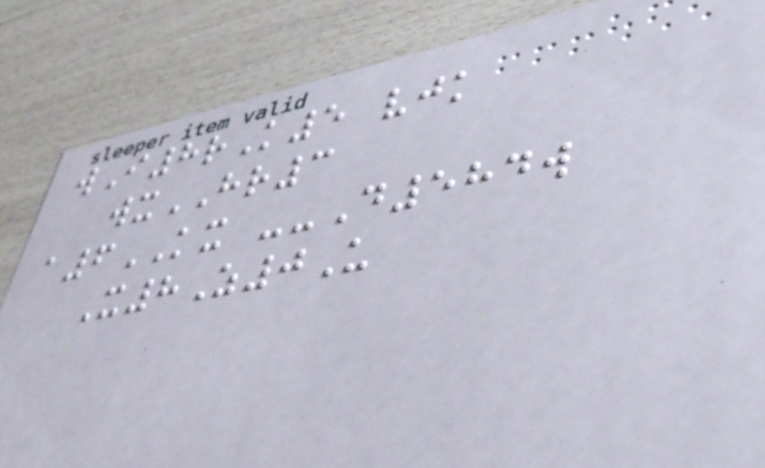wI8rK5 vjk
wxHR3
a6KX --D584w
X8Z0U
